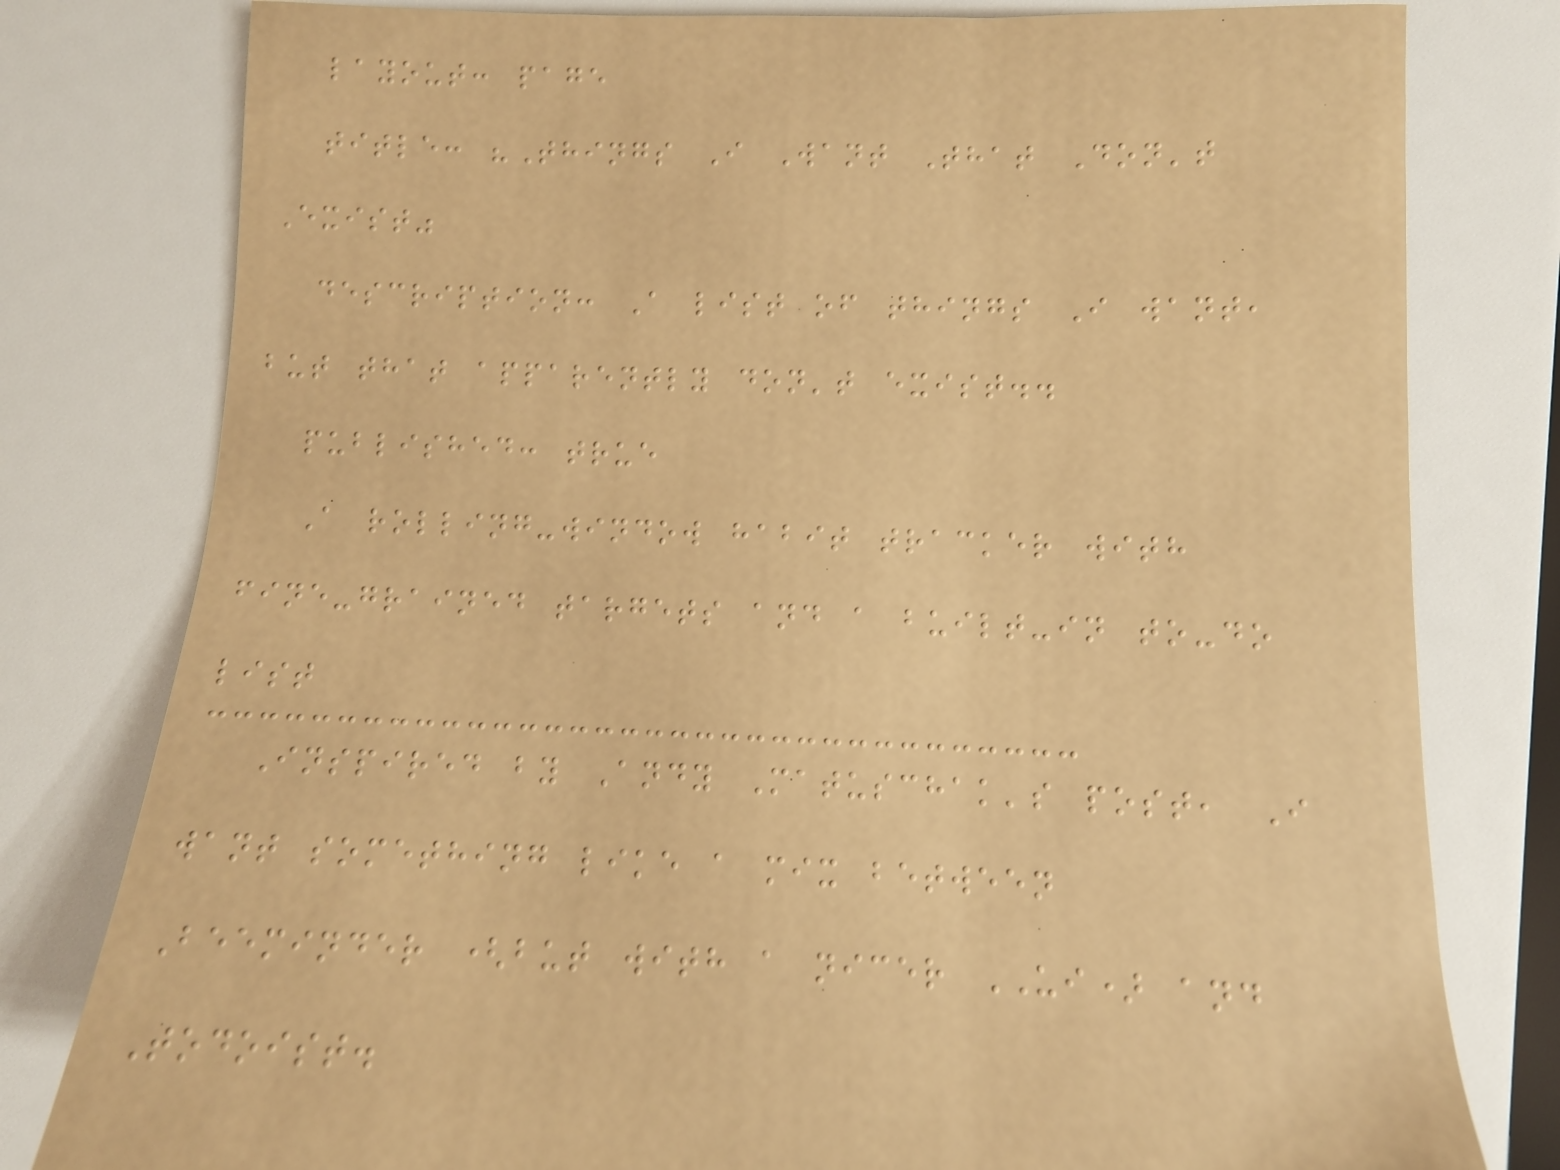layout: page
title: "Things I Want That Don't
Exist"
description: A list of things I want,
but that apparently don't exist..
published: true
A rolling-window habit tracker with
fine-grained targets and a built-in to-do
list
Inspired by Andy Matuschak's post, I
want something like a mix between
Beeminder (but with a nicer UI) and
Todoist.
